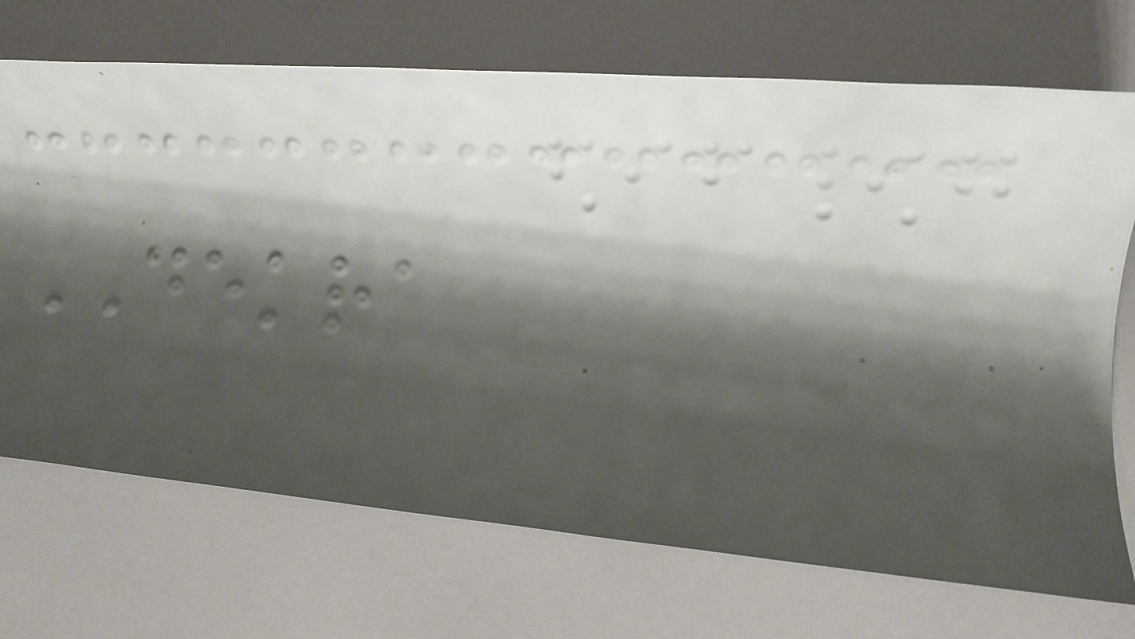DEKRA
